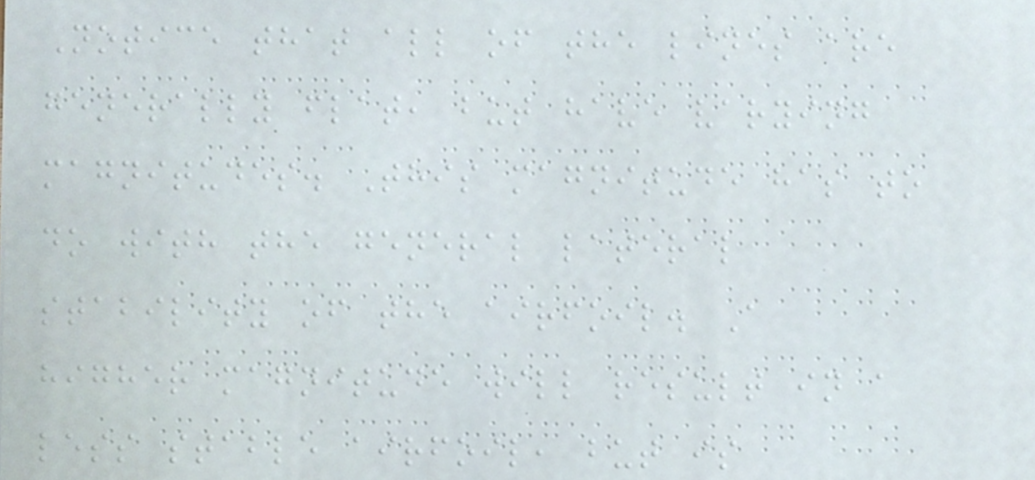Notice that all of the lines are
generally flat, but have varying
magnitudes. This magnitude has to
do with the general lateral
stability of the airfoil. A
higher magnitude will result in a
less stable airfoil, but is
